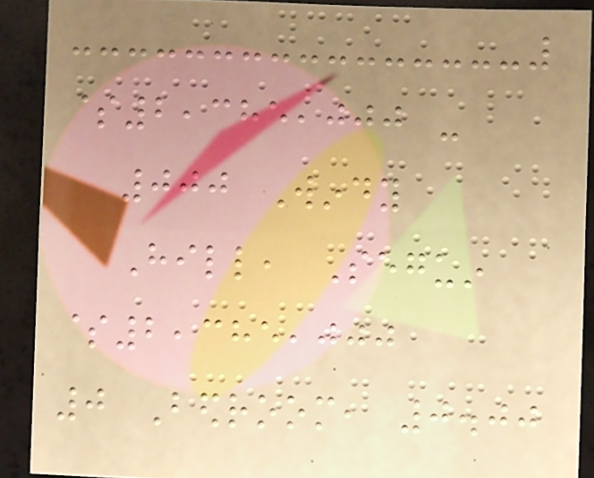$2,385,000 -
000 Windy
Hill, Seguin
$2,385,000
0 Bedroom, 0.00
